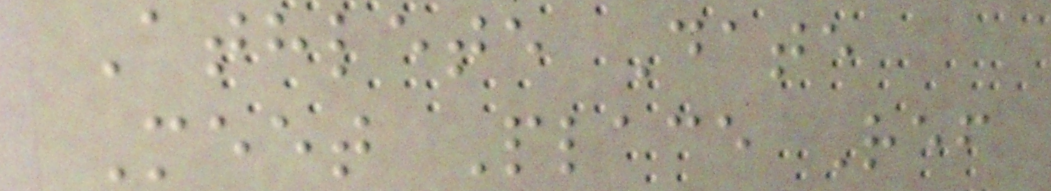Athlete Date
Meet Place Ref
